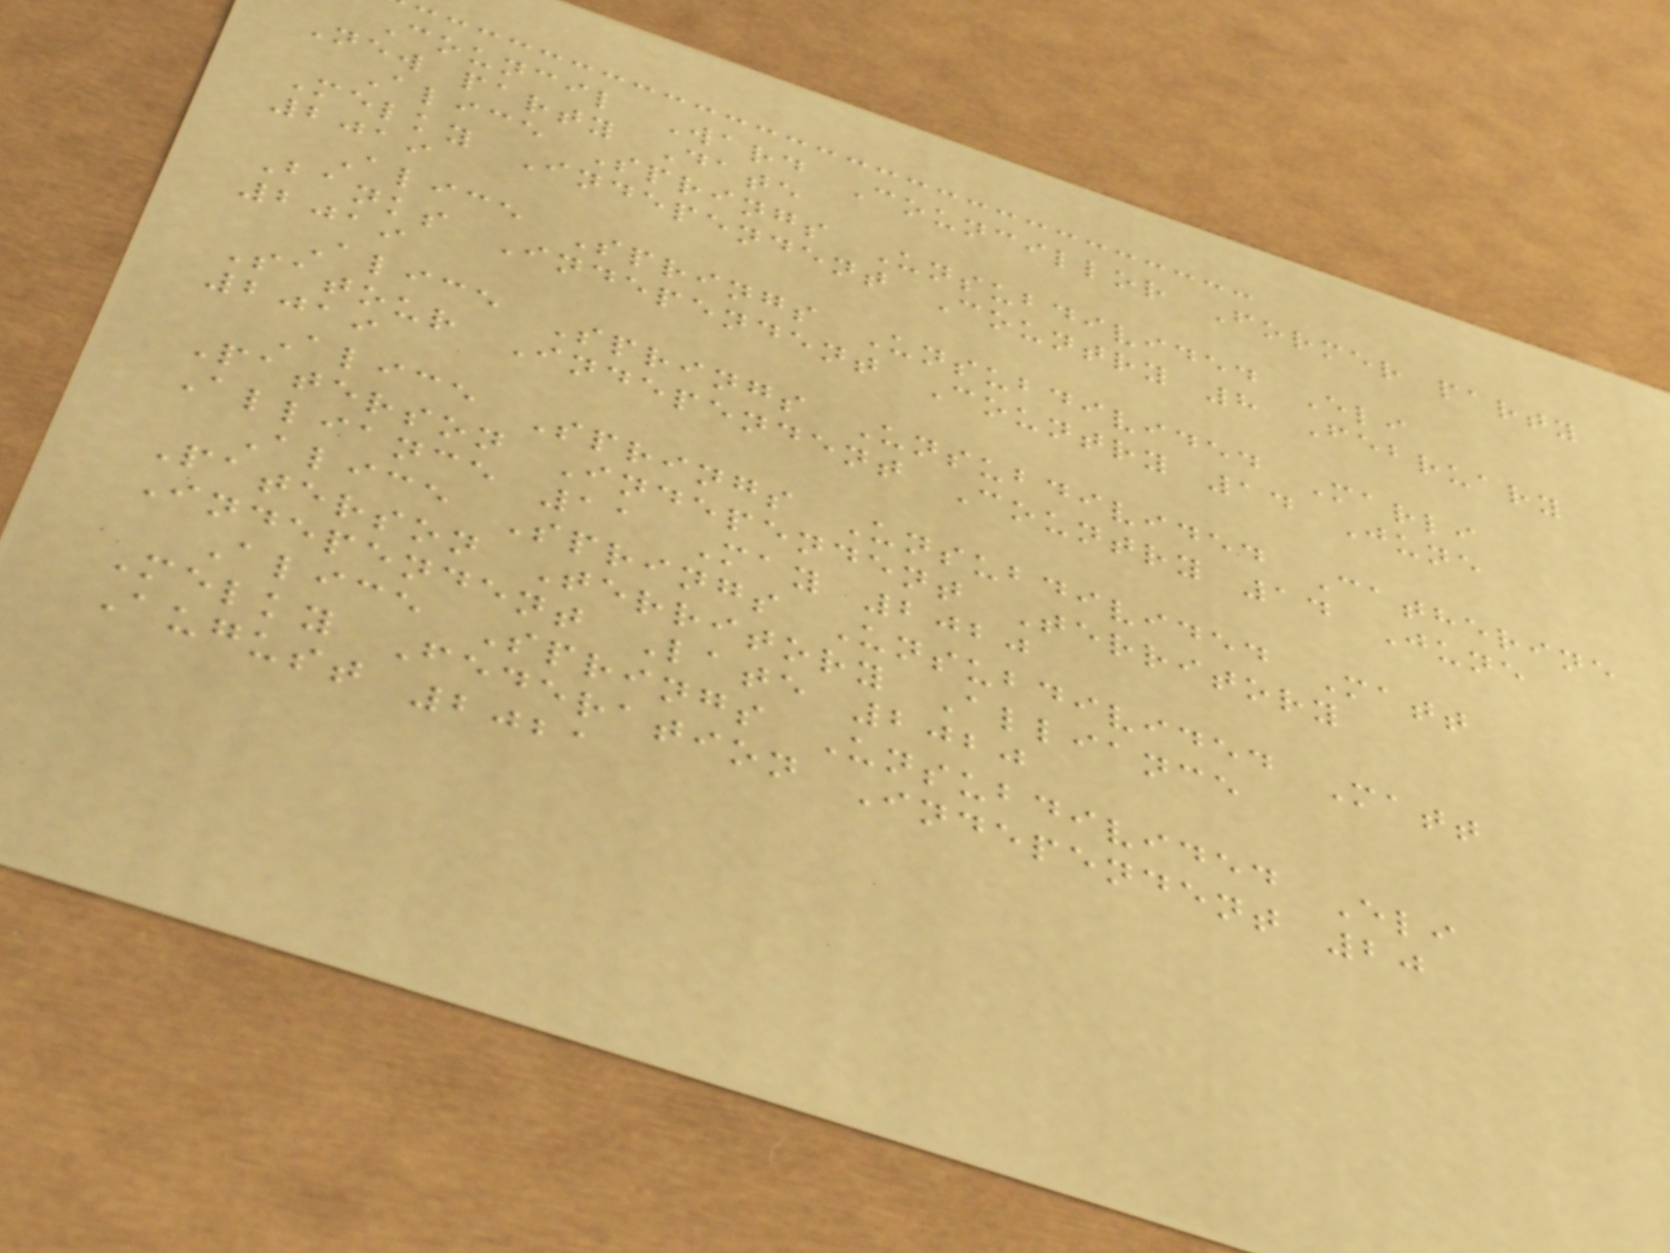Council Ward Councillor Former party
New party Date
Alice Springs Unsubdivided Eli
Melky Independent Country 8 February
2019
Alice Springs Unsubdivided Marli
Banks Independent Country 14 June
2019
Alice Springs Unsubdivided Catherine
Satour Independent Country 14 June
2019
Alice Springs Unsubdivided Matt
Paterson Independent Territory
Alliance 11 May 2020
Alice Springs Unsubdivided Matt
Paterson Territory Alliance
Independent Late 2020
Alice Springs Unsubdivided Eli
Melky Federation Independent 20
August 2021
